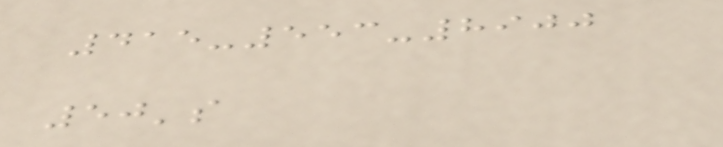415-553-8900
50's
